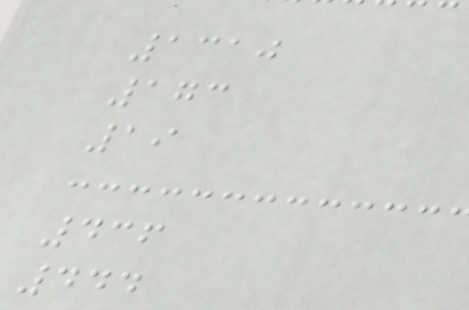1310
173
19
436
444
